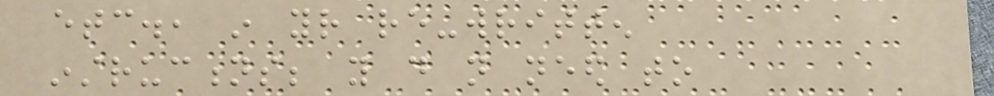etc., in your re-written
instructions; you do not need to
